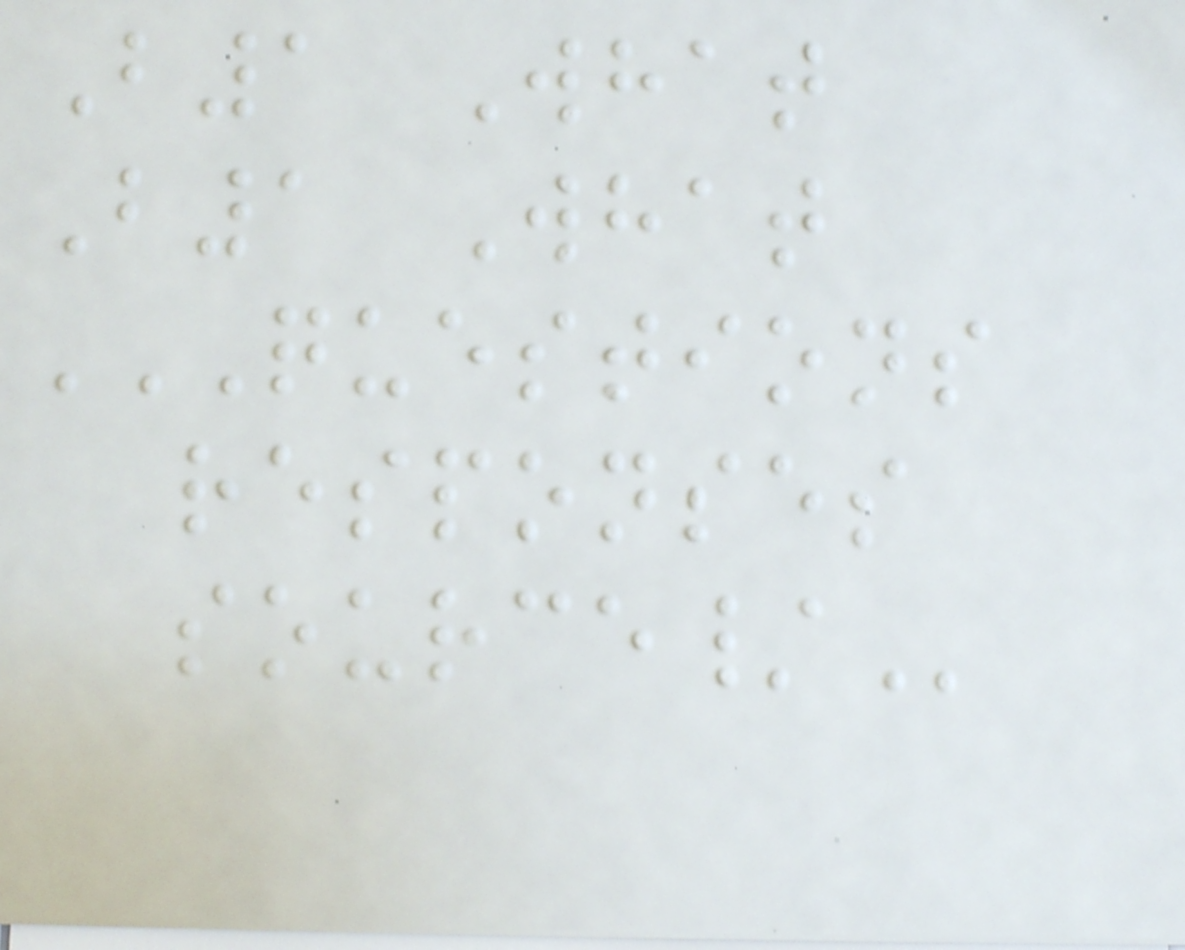B1 What
B1 What
QUESTIONS
RESPONSES
SOURCE/
